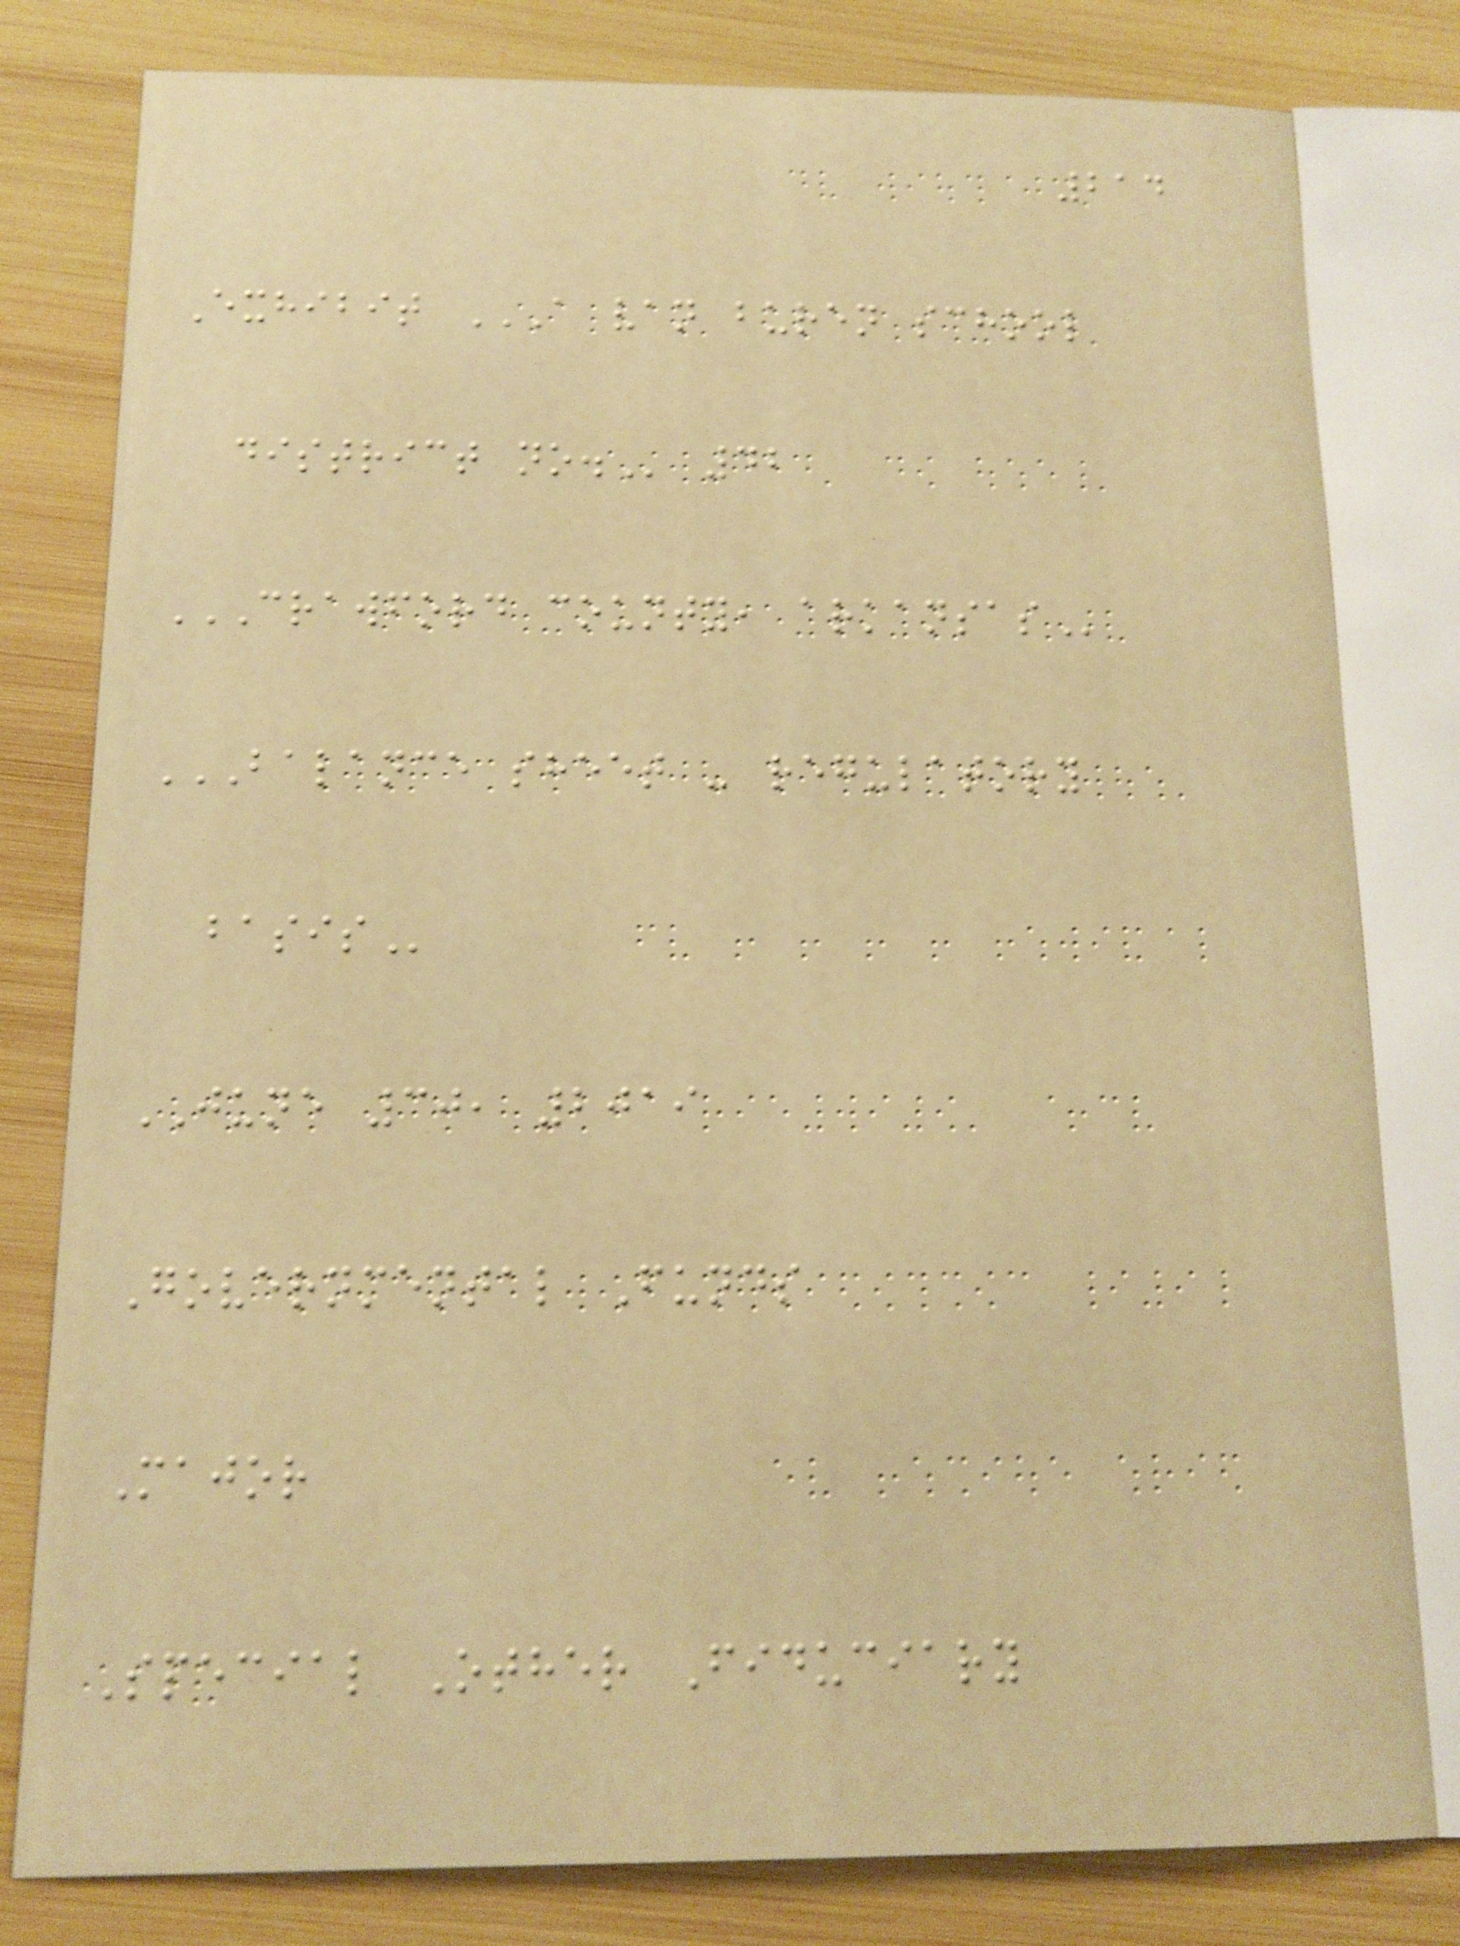214
Exhibit A VAN BUREN SCHOOL
DISTRICT NO. 42
CRAWFORD COUNTY, ARKANSAS
BALANCE SHEET - REGULATORY
BASIS
JUNE 30, 2019
Governmental Funds
Major
Special Other Fiduciary
